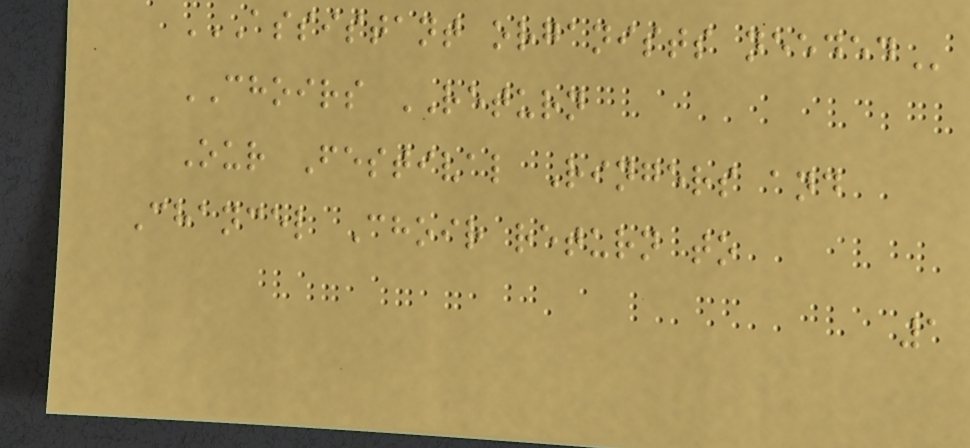ASSISTANT ORGANISTS NEEDED
CHOIRS RETURN
Our Festival Ringers and
Chancel Choir return to
1
